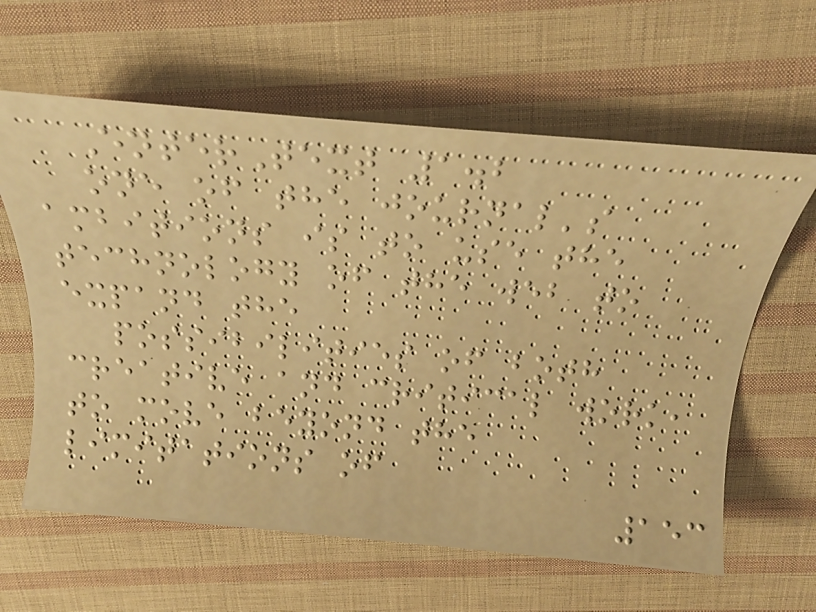EnterText 1.2
one of the journal's
ambitions is to use the
technology of the web to
expand the
possibilities of both
creative and critical work,
to move beyond the
limitations of
153
